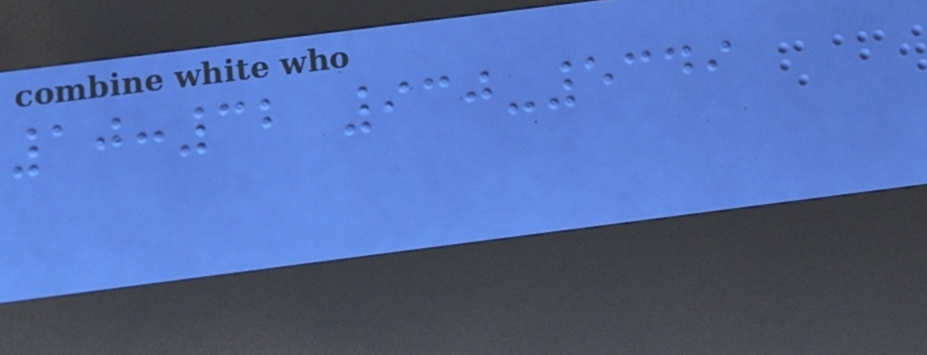10:32 930-5349
